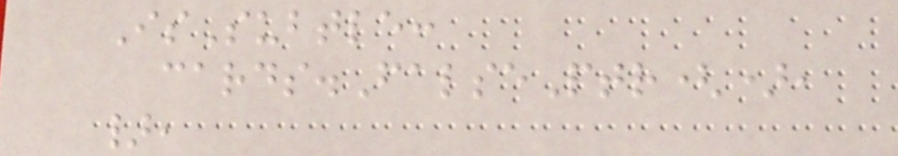IsSubtle:
cards.FalsePtr(),
},
